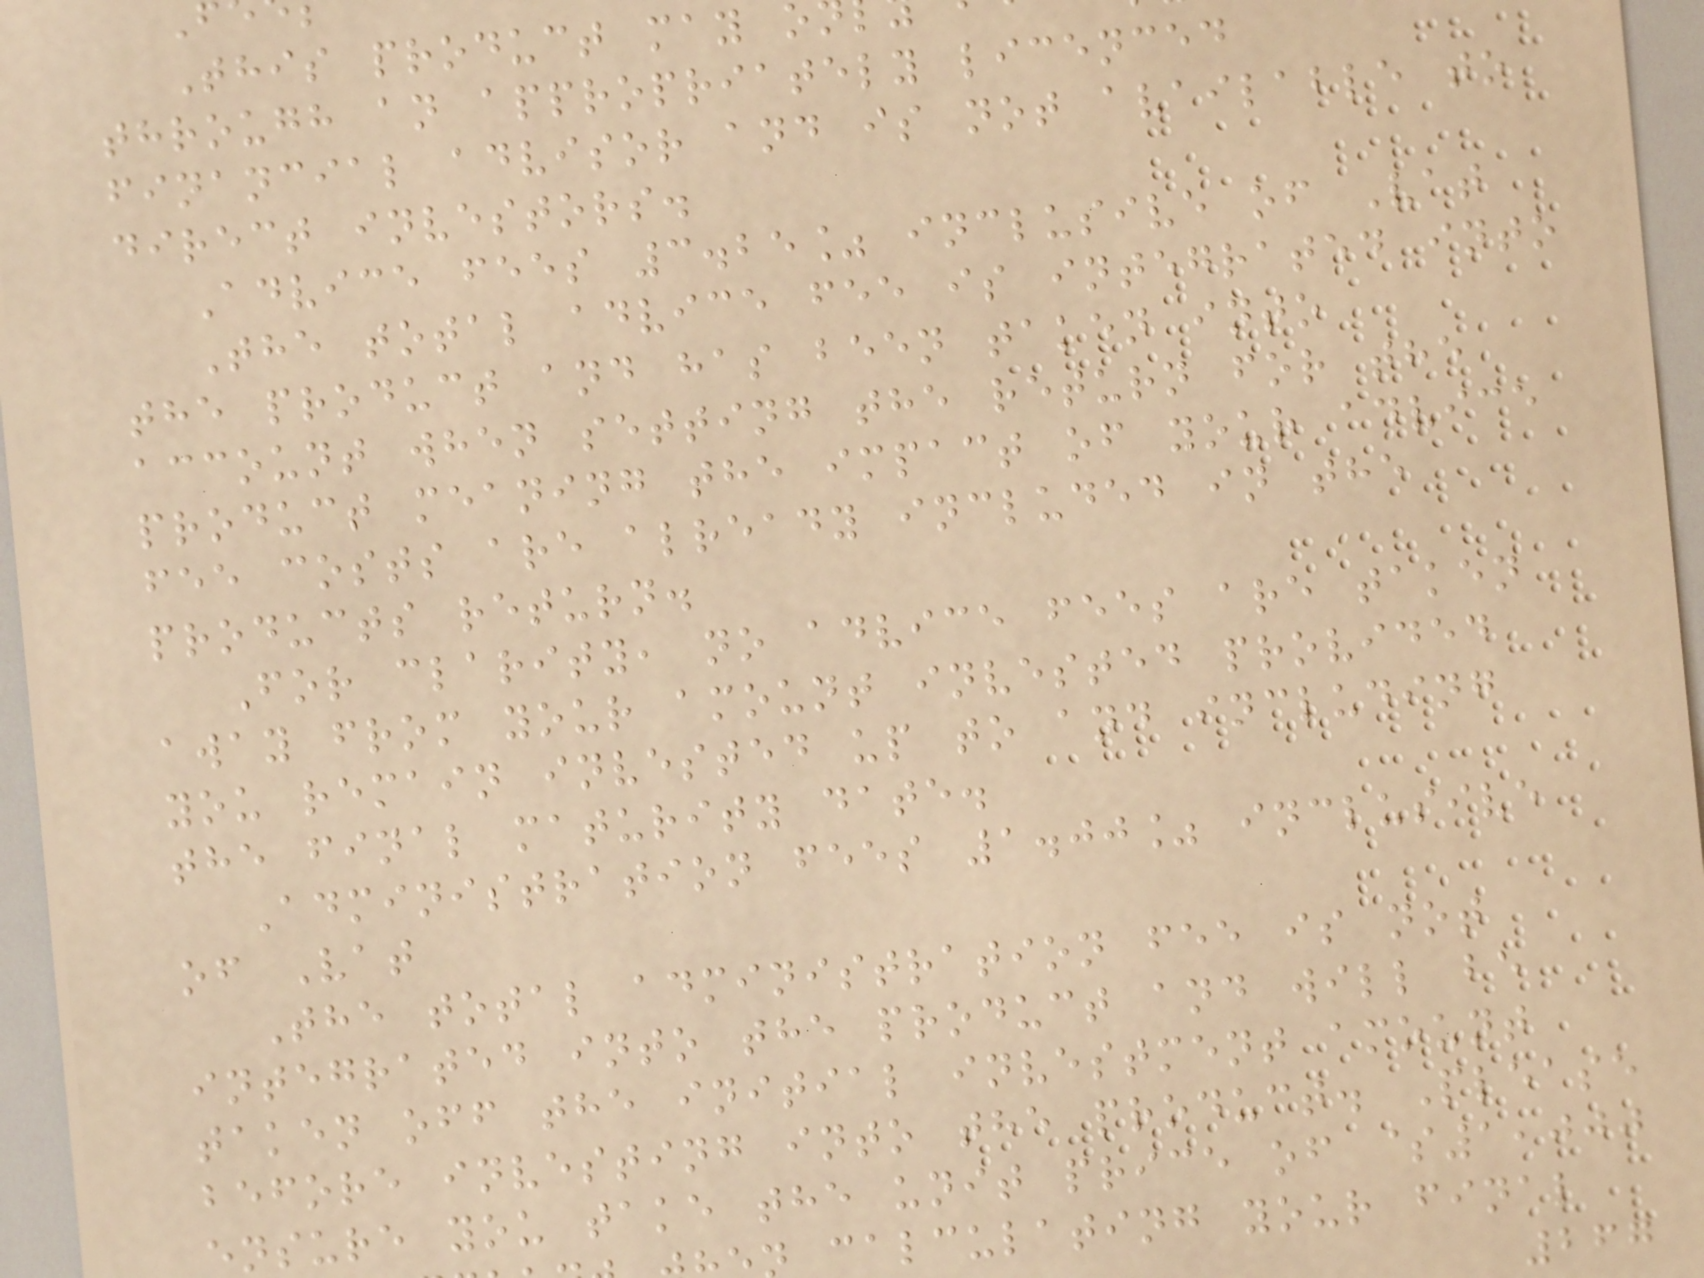This product may o
through an appropriately licenced
financial advisor and is not available to
direct investors.
Advice fees 3.25% inclusive of Vat
The total advice fee is integrated into
the product and has been taken into
account when setting the return for the
product meaning the impact of your advice
fee costs are already included in the
products return.
For clarity, no advice fees are taken
away from your amount invested provided
you remain invested up to and including
the final maturity date.
Administration fees 1.00% inclusive
of Vat
The total administration fee is not
integrated into the product and will be
taken off the initial investment amount
before investing into the product. Please
ensure you take the unit price of $1,000
calculating your final
267
